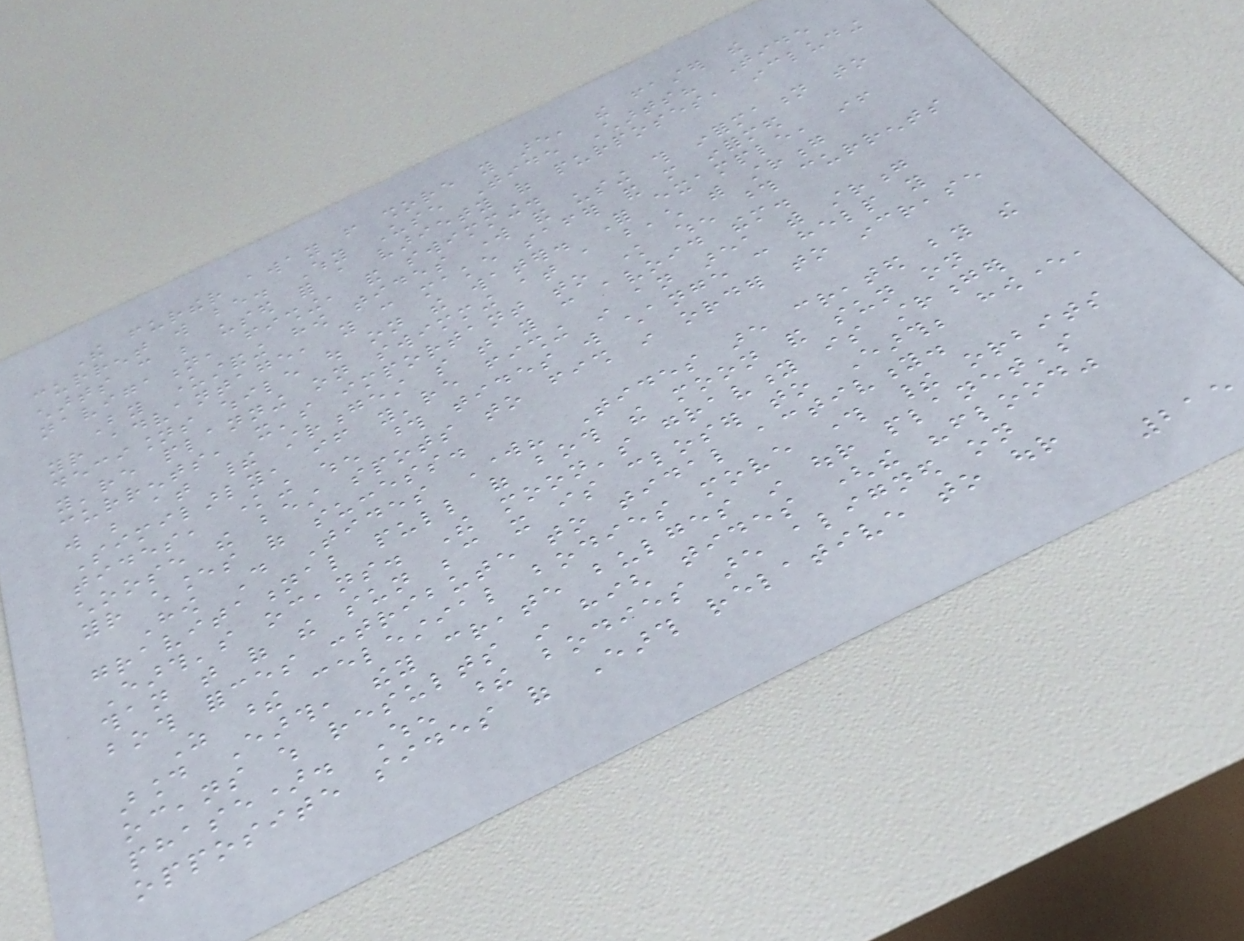The further away from shore you are, the faster the
current will be. Why Use Tide Charts? Tide
charts can be used for a variety of purposes, including
navigation, fishing, and swimming.
By understanding how tides work and using this information to
your advantage, you can make safer and more informed
decisions while out on the water. For example, if
you're planning on swimming at a beach with strong
currents, it's important to know when those currents
will be at their strongest so that you can avoid them.
Similarly, if you're fishing in an area with strong
tides, knowing when those tides will change can help you
choose the best spots to fish in order to increase
your chances of success.
How Do Tides Work? Tides are created by the
gravitational pull of both the moon and sun on
Earth's oceans. The moon's gravity is stronger
than that of the sun because it is closer to Earth; however,
both forces contribute to tidal activity.
As these celestial bodies move through their orbits
around Earth, they create bulges in our planet's
oceans which results in high tides (the "flood"
phase). When these bodies are aligned on
opposite sides of Earth relative to our
215
